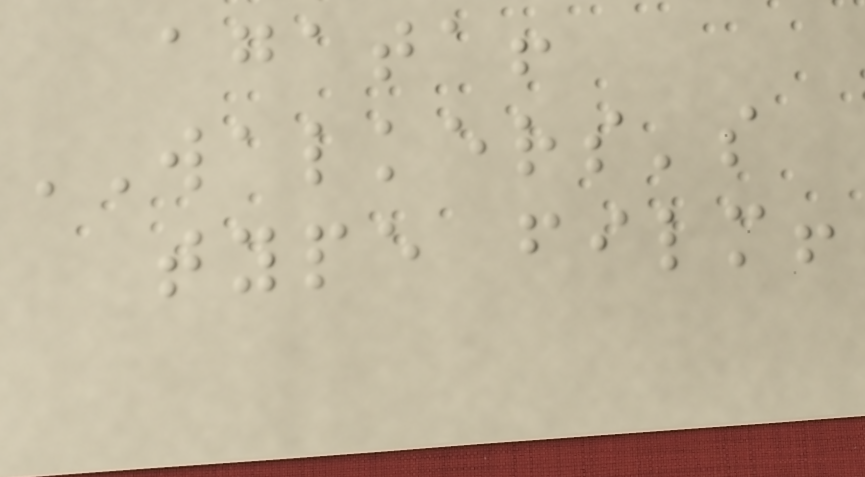agata!
WALKERS's
type film!
